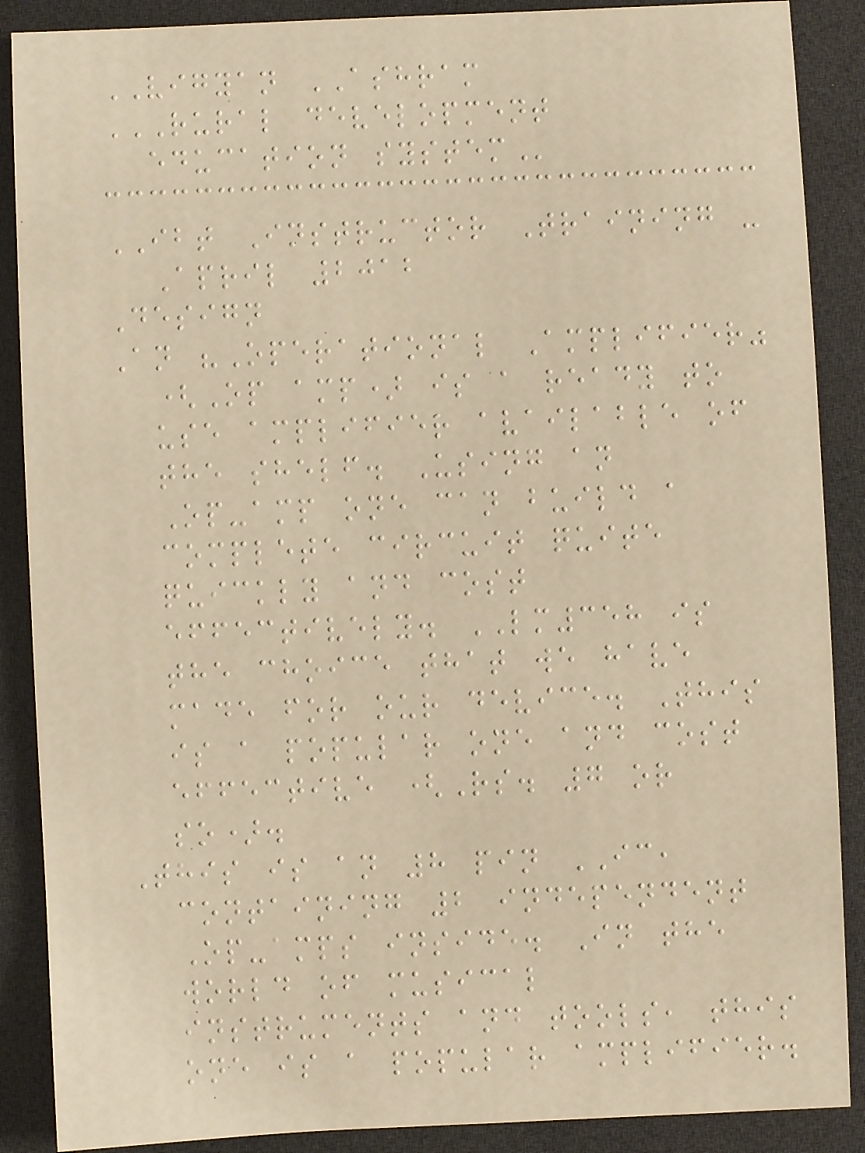VIGYAN ASHRAM
RURAL DEVELOPMENT
EDUCATION SYSTEM
IBT Instructor Training -
April 2012
Design
An "Operational Amplifier"
(Op amp) is a ready to
use amplifier available of
the shelf. Using an
Op-amp one can build a
complete circuit quite
quickly and cost
effectively. LM358 is
the choice that we have
made for our device. This
is a popular one and cost
effective (Rs. 7 or
so).
This is an 8 pin IC,
containing 2 independent
Op-amps inside. In the
world of musical
instruments and tools, this
one is a popular amplifier.
